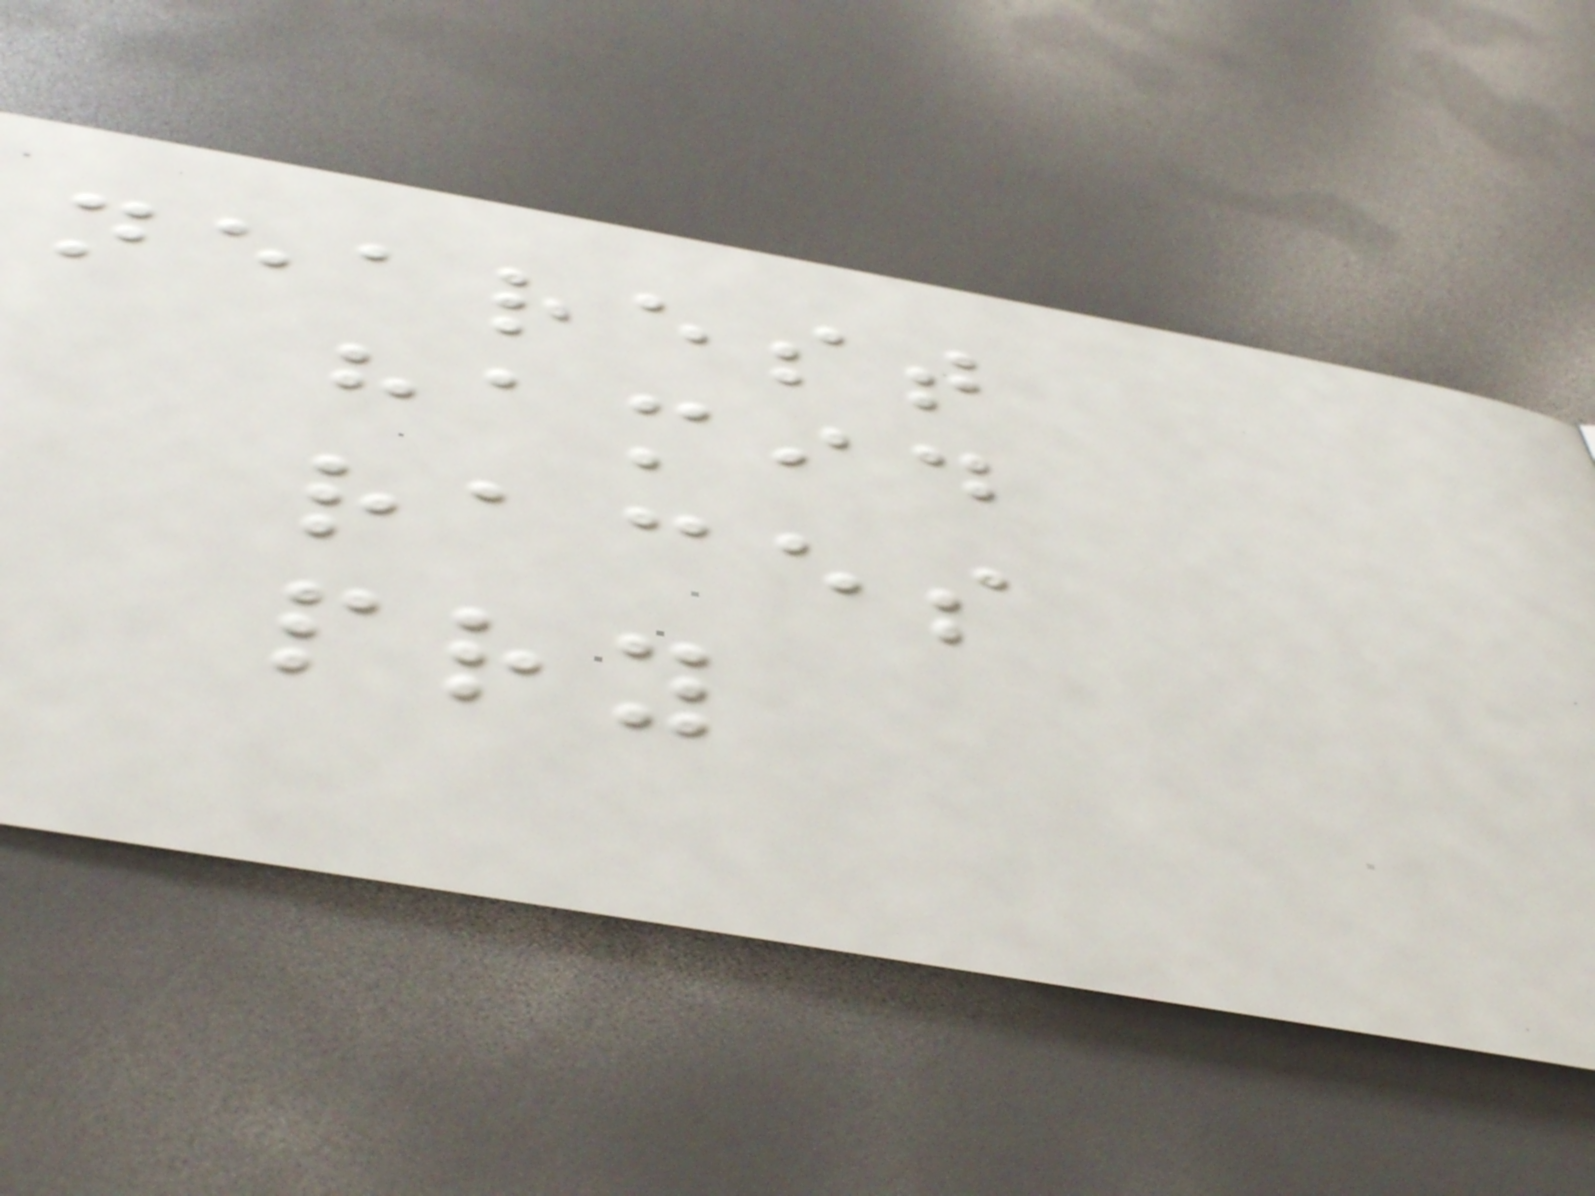nearest
hamid
races
pry
